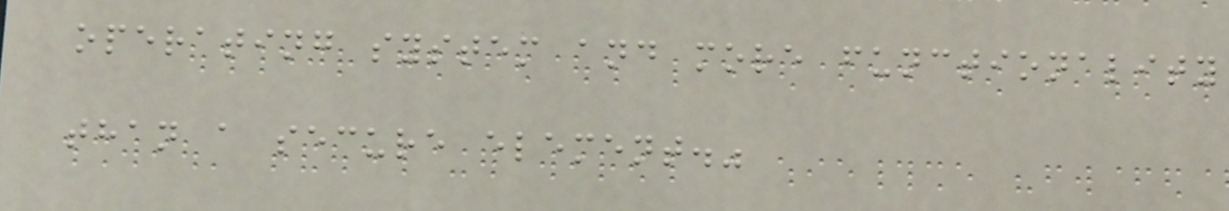operating system and more functionality
than a secure element."
